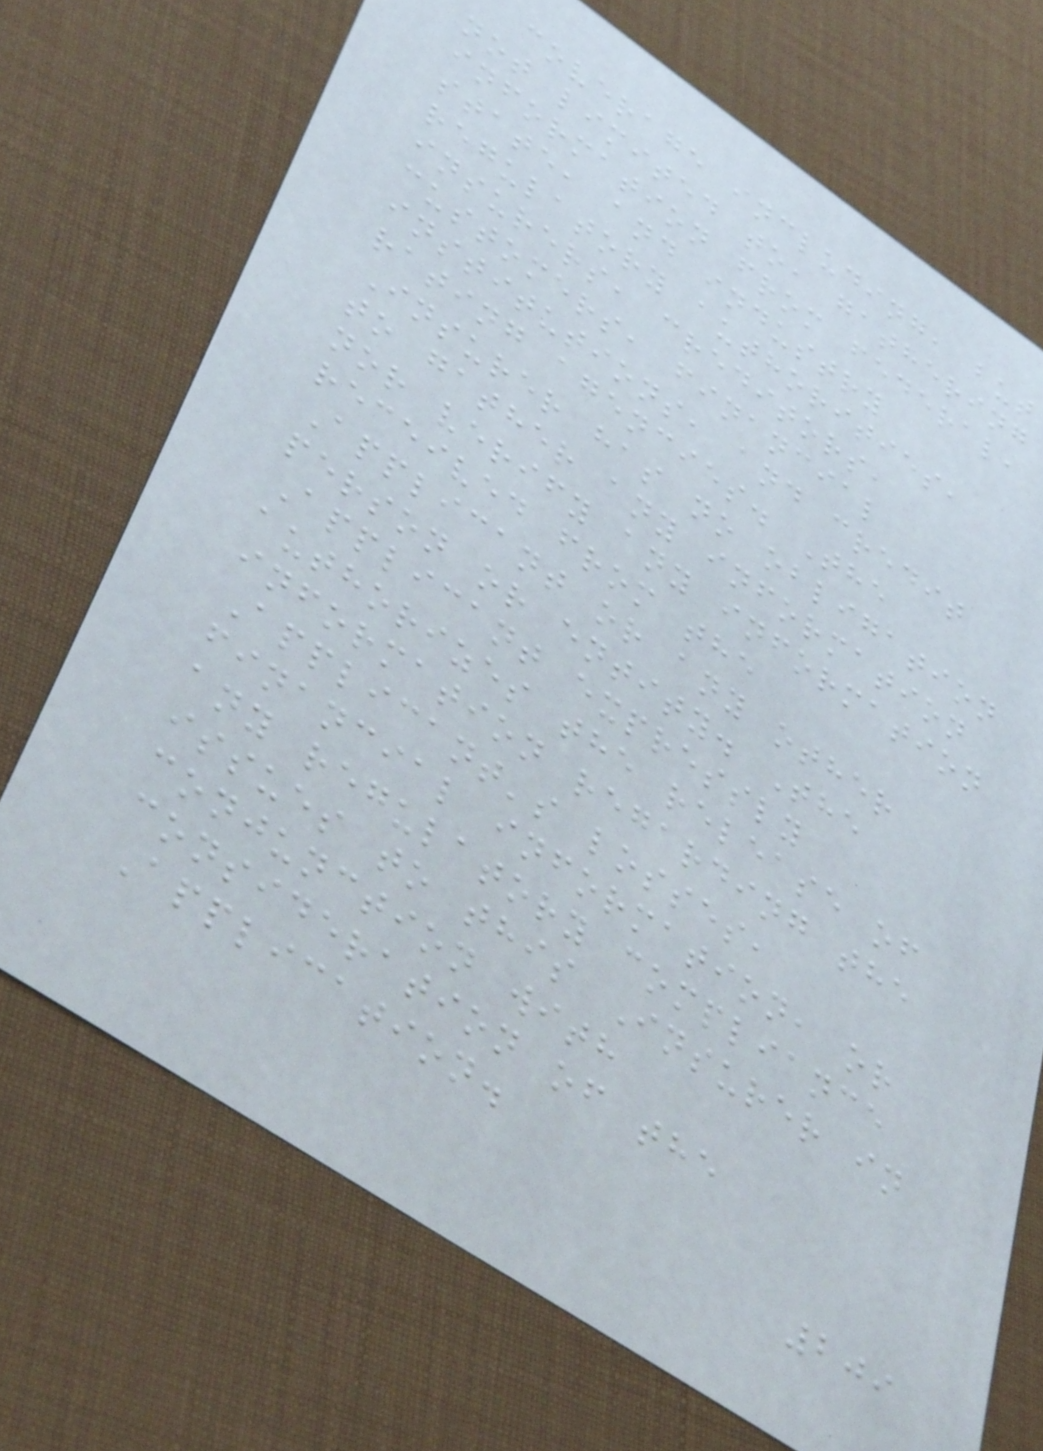coverage including, but
not limited to, gathering
information from federal,
state, and industry
regulatory authorities,
insurers, creditors,
customers, financial
institutions, and credit
rating agencies. The
Insurer has no obligation
to gather any information
nor verify any information
received from the
Applicant or any other
person or entity. The
Applicant expressly
authorizes the release of
information regarding the
Applicant's losses,
financial information, or
any regulatory compliance
issues to this Insurer in
conjunction with
consideration of the
Application.
209
